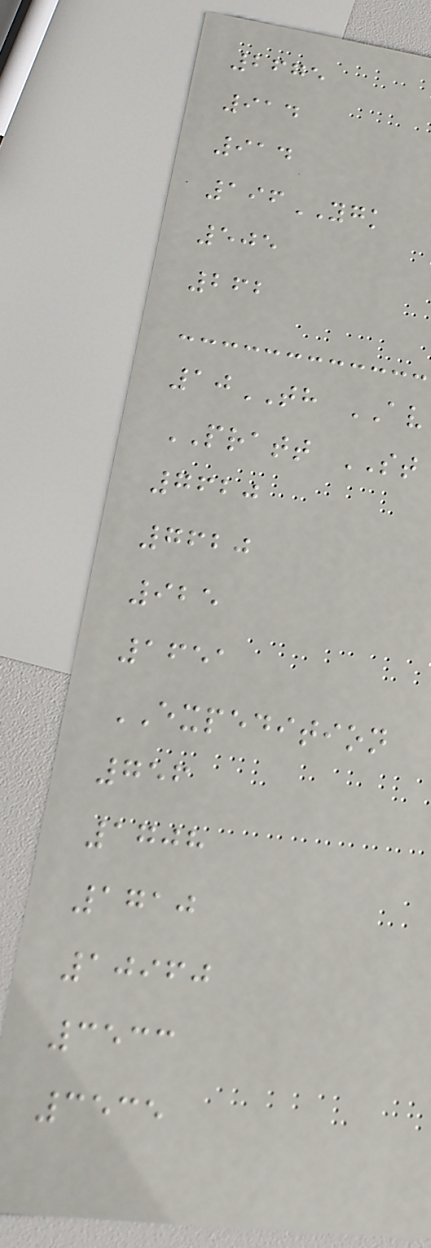2675
914
914
196YGK
505
262
10TH AV
PRATT ST
7620
7620
925
1651
EXPEDITION
756
1708
1710
10960
3533
3535
